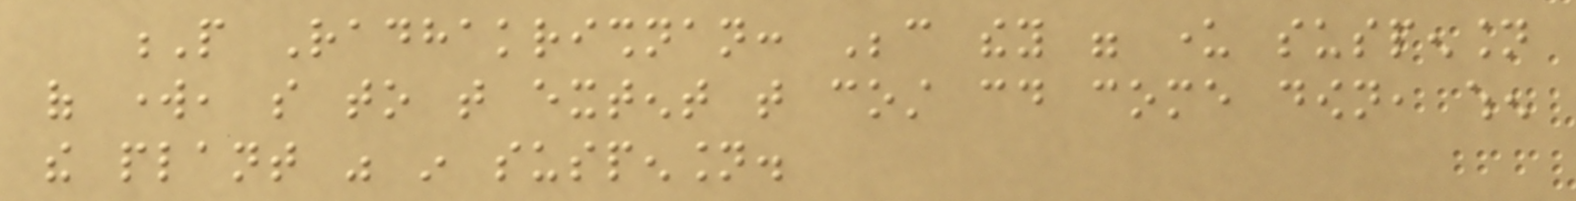P Radhakrishnan: Because they were under suspension
of work, so to that extent that cost could come down, when
the plant was in suspension.
